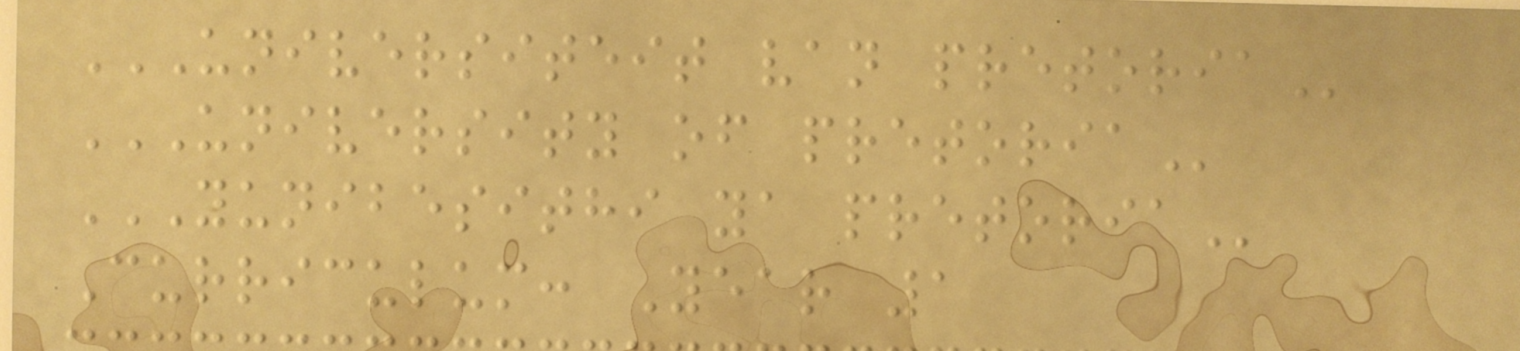UNIVERSITEIT VAN PRETORIA
UNIVERSITY OF PRETORIA
YUNIBESITHI YA PRETORIA
Curriculum: Year 1
